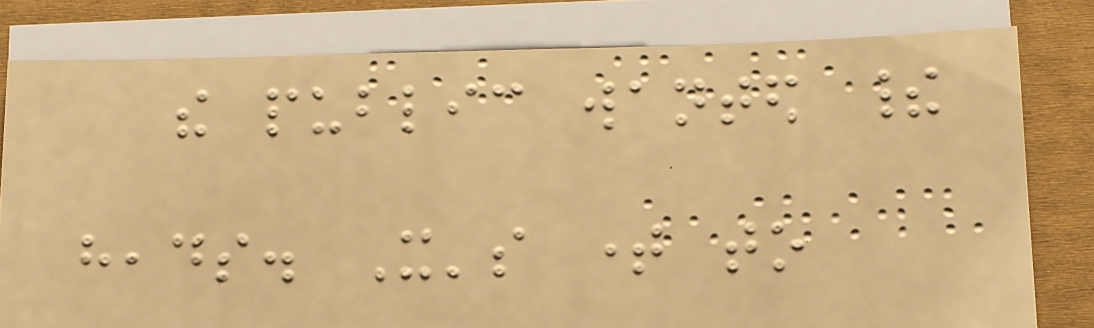the public wanted their
heads. It's time to
